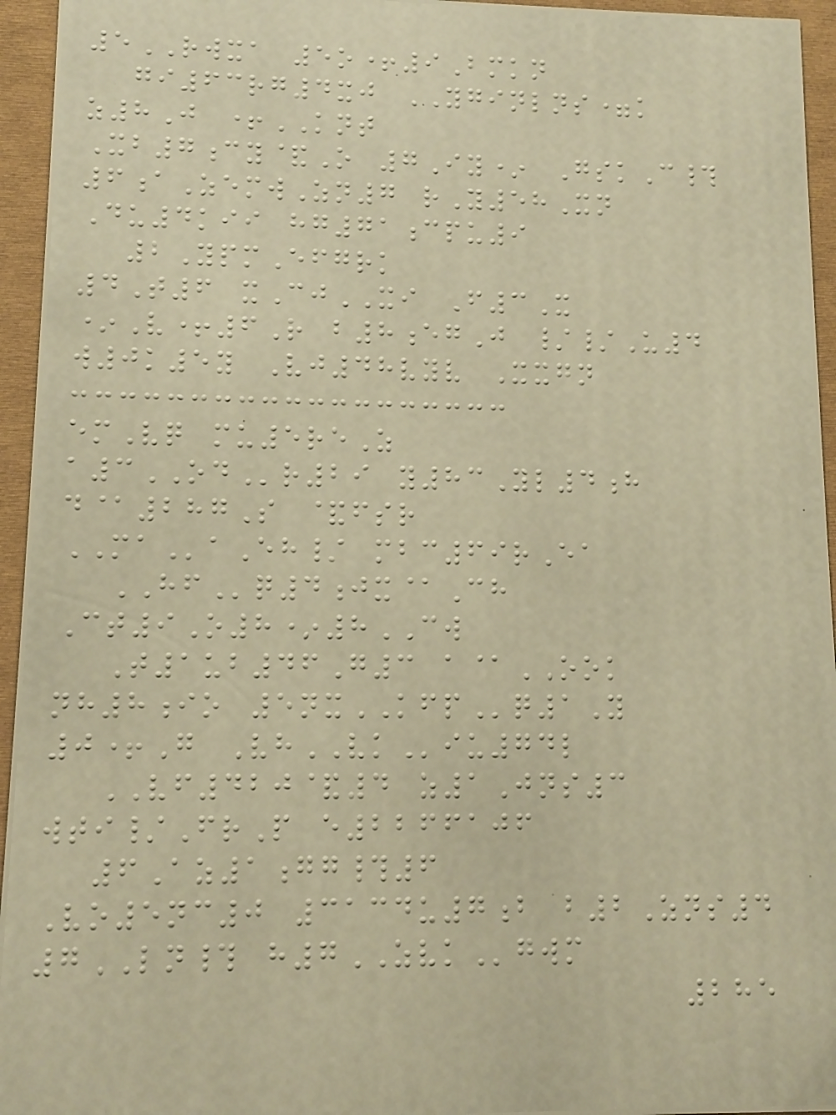5RWXA 5o+9Bmkn
gi63rg4xj YGINLNS=k
z8J +KNT
Xb7cy&O 7Iy* GskC#
6aZemwZn7 rY58Xn
Du4kii hg71cpu9
2YpmEfgrk
4T6 xCjXI F3X
*V+6R b8egJ //U4
w0k5y Vj48vyv Xxgn
emVq mu5reZ
a3ODr29 y83Yl4h
d@287S &fsr
MAaEh/ mbc69rEa
HFq4jx@Ch
Ct9O8*8CW
T1ub46G3 a@OOK
nh8io 5nxKFPq1Y
0+G VhVKiu74l
VF420&4 z1Jns3
wti/FrP e2266106
6Az1gg#6
Vo5nc0 3134u7b b2Zns4
7LN# h7ZVKgwm
285
